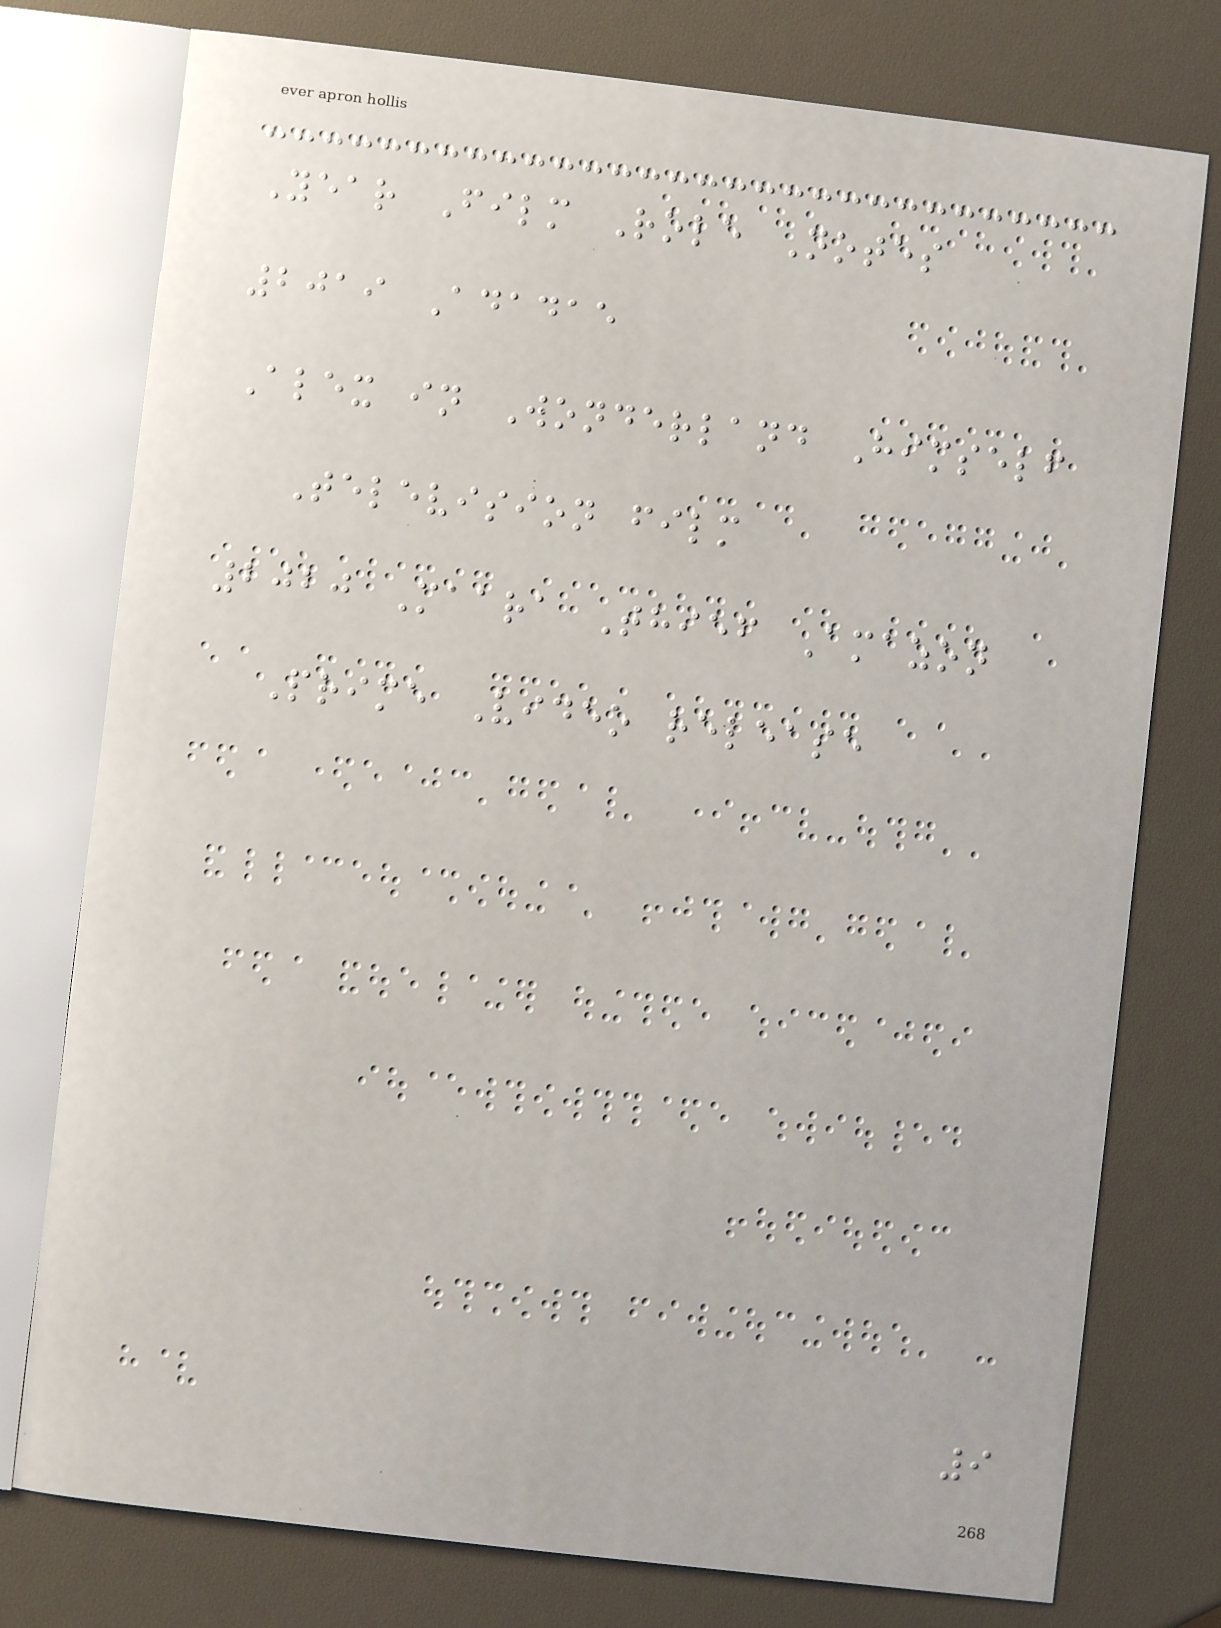Year Film Role Notes
2019 Adadae
Alex in Wonderland Himself
Television film
2020 Maara Thief Amazon
Prime Video release
9
